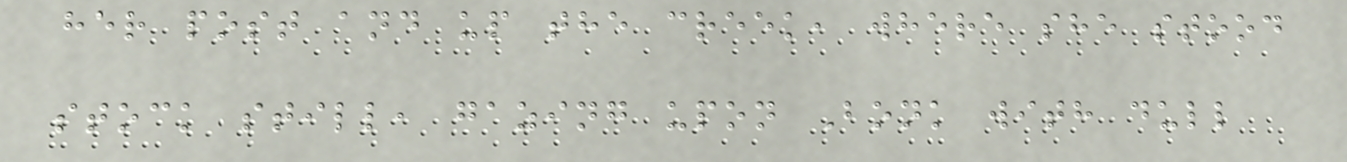her post and up the creek, where she stood
stock still, gazing upon Bonk with dull
